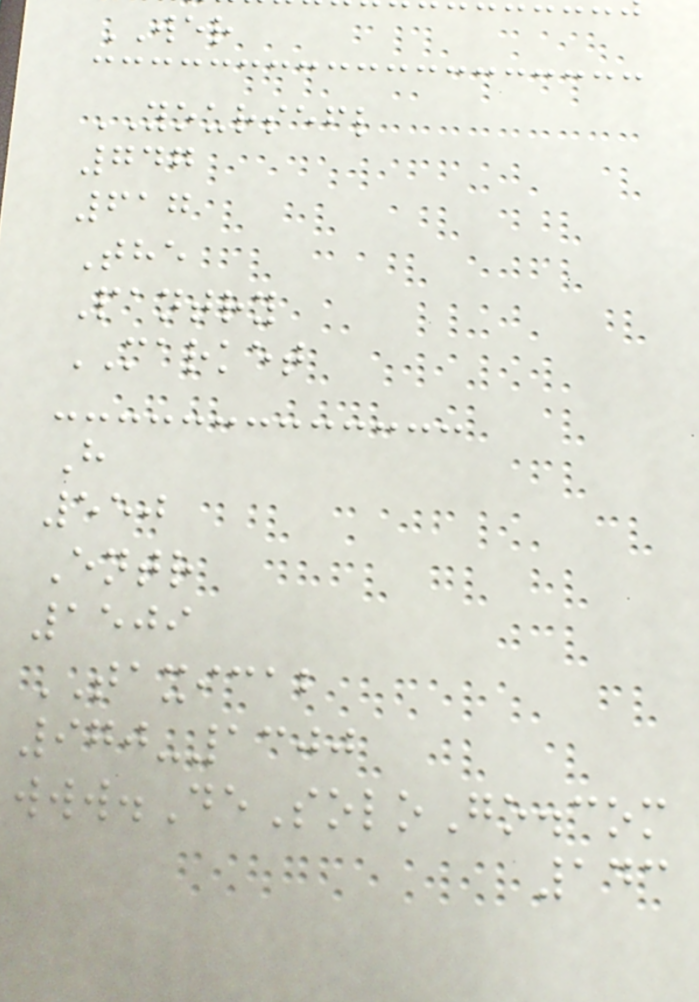WER
YOURSEFL
747
617
The
Pantry
MARKET
H
550
Entr
1509
TAXICAB
970-1300
www.DeSoloGo.com
143
